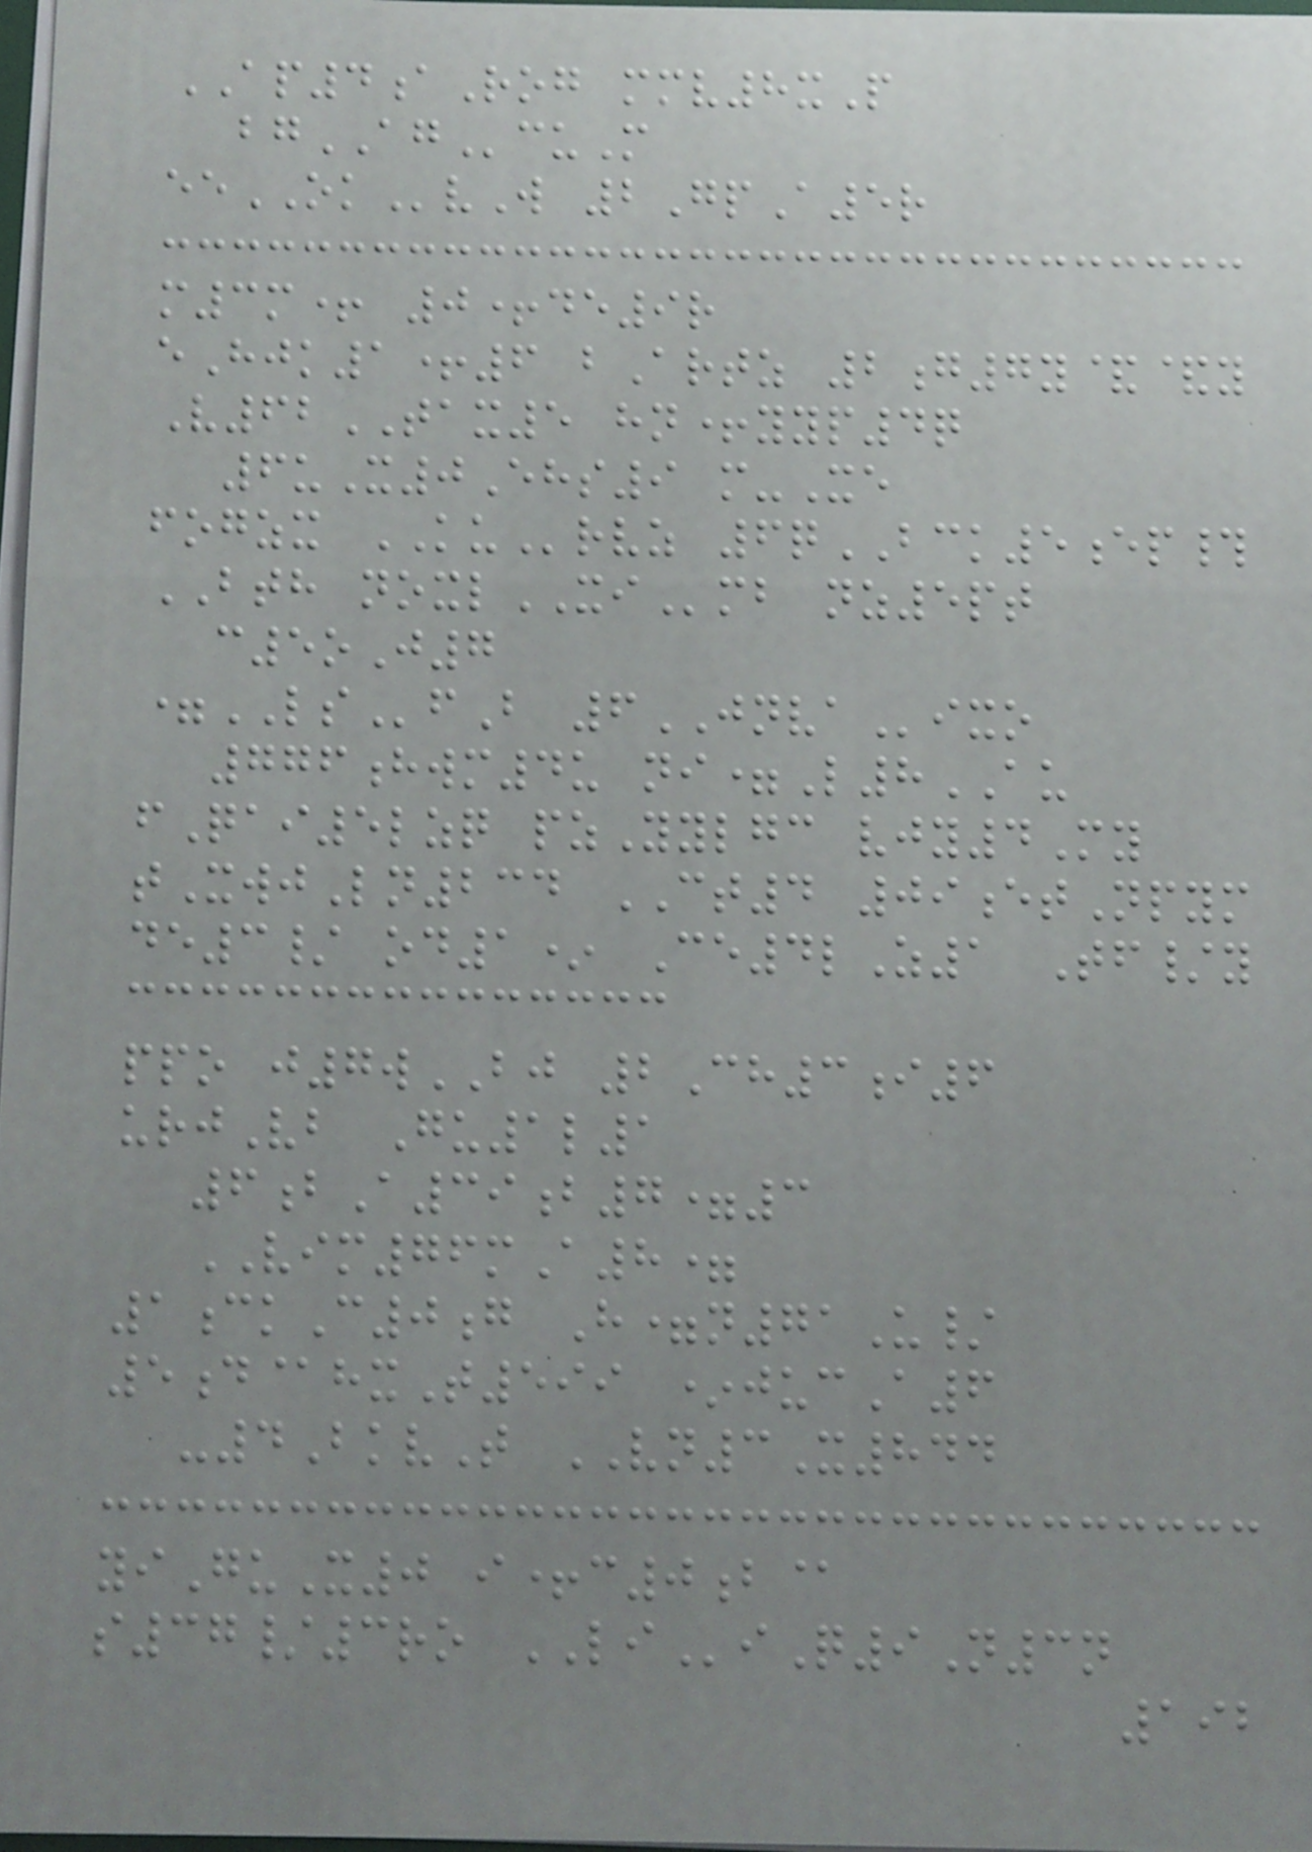AP4aRog mmv8xP
bgAGcuM
eeOKvW 2GpA5r
m3m+ 0+de9r
eHjk1+6 bArtz 2g7y&&y
V62TAX5 hn+yyp4q
6uX0Ehs9 m-Xe
fogzx KUrvz 6qBCK5ep#
BTH noxlXImb nz5pt
c5oJ7
=LSfB 6JNVAixo
776hwm4u ni=L8AU
fQai5lzq pzYylgc vjy4My
tXwjLn234 CT4 09etNpym
de3/ od1* Ce4lZ1 Tf/y
ppo j7wBJ 2Ch3i6
urjVb Gu1l1
6bA39b7=3
VIM76mA8=
1ckC0g H=n71U/
5d@hxT599 *jucA6
-4BkvT VN3X844
yiGuX0 i+c0b@
s37/3ro LIiQ9N3n
192
